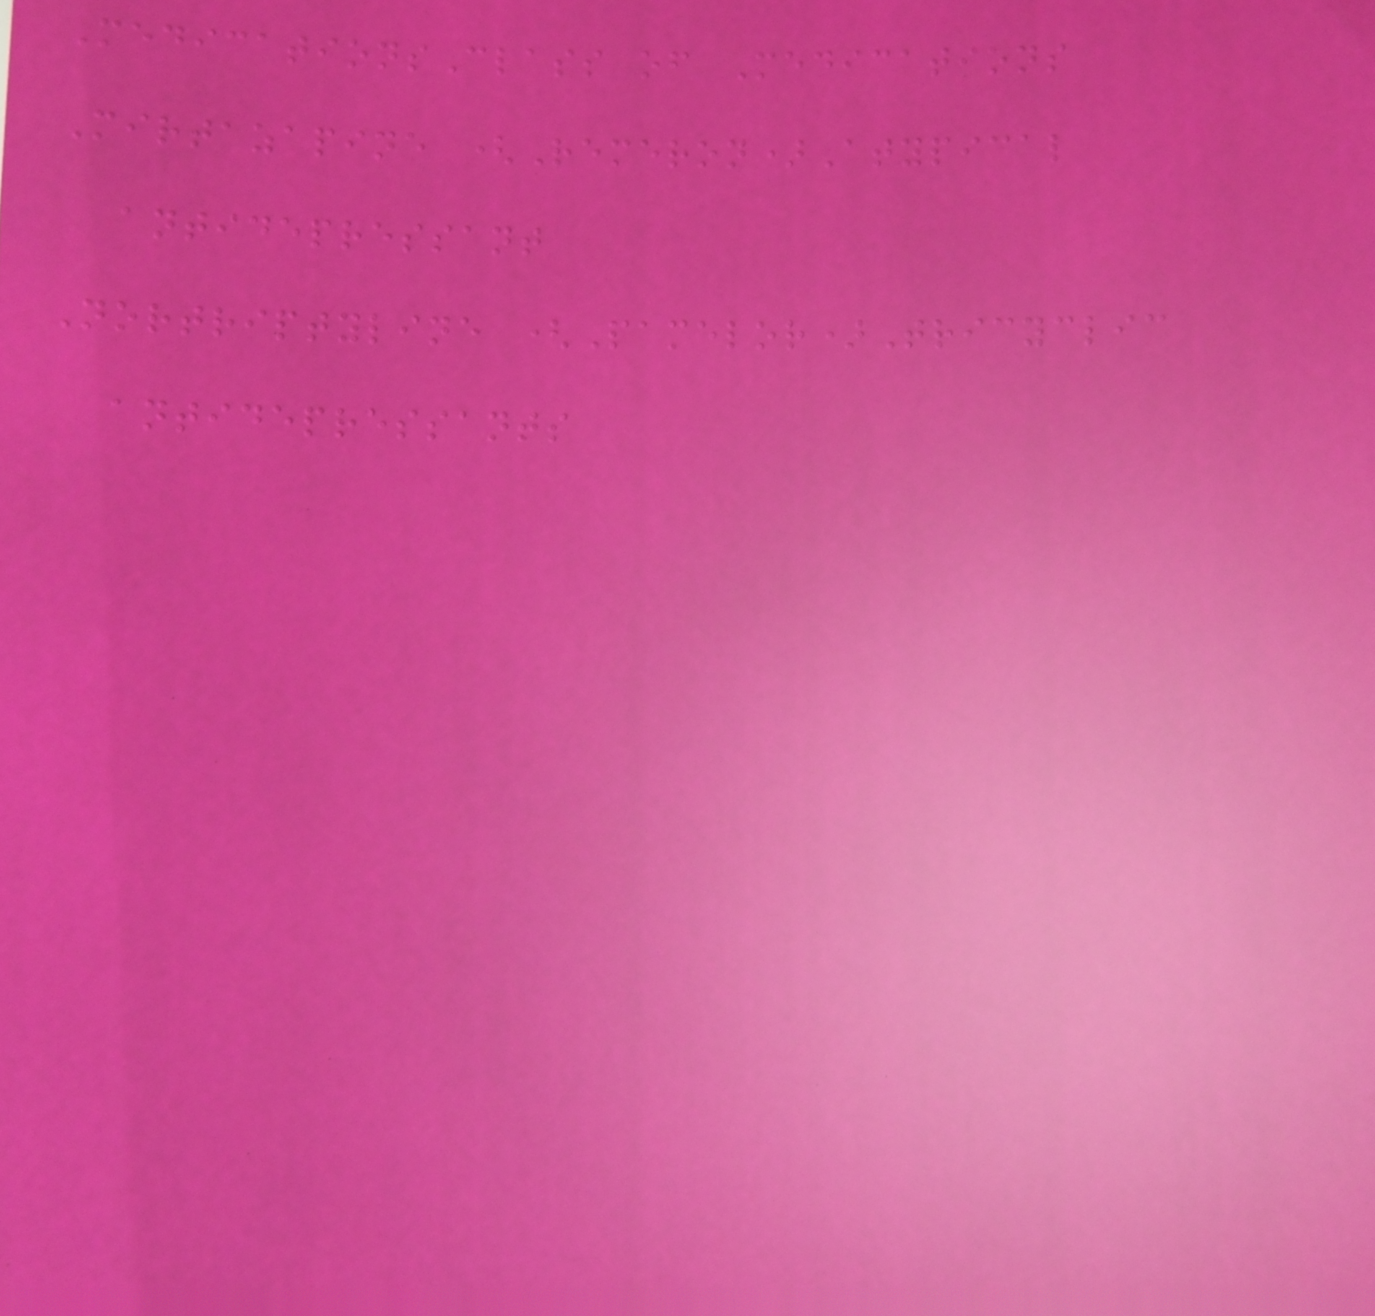MedicationsClass of Medications
Mirtazapine (Remeron)Atypical
antidepressant
Nortriptyline (Pamelor)Tricyclic
antidepressants
